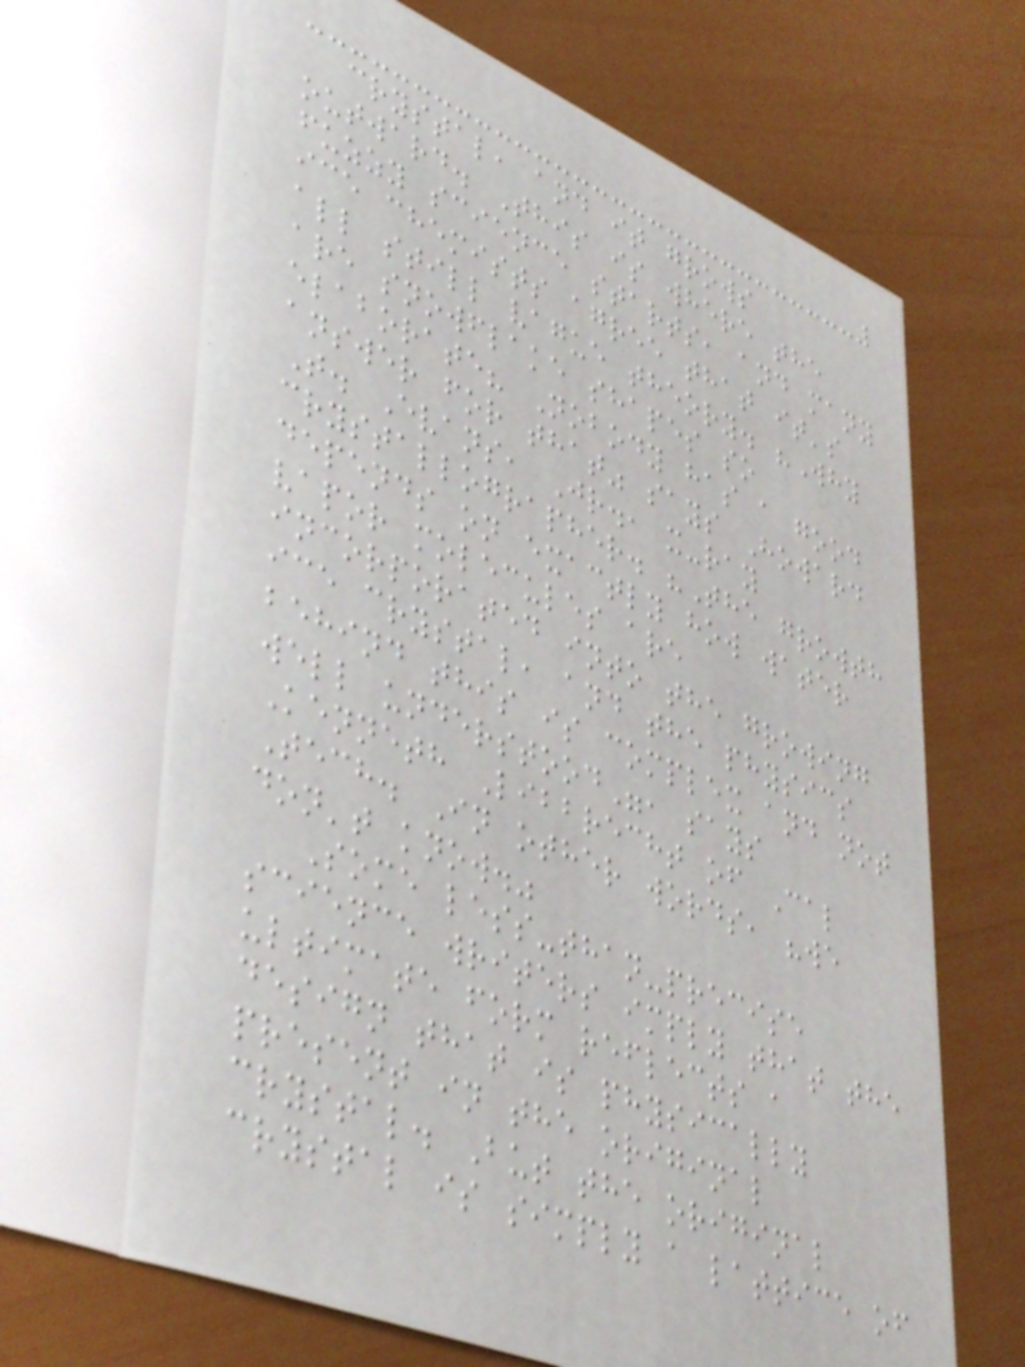crystal, and it grows
outward. This is where the
fuzzy science starts, and many
ice chemists agree that it's
all still vague theory. "Why
are snowflake shapes so
elaborate? Nobody has a good
answer for that" says Howard
T. Evans, Jr., x-ray
crystallographer. "The growth
depends on exactly how water
vapor molecules are
incorporated into the growing
ice crystal, and the physics
behind this is complex and not
well understood", says
Kenneth Libbrecht of Cal
Tech. In other words, "we
don't know."
Some less-than-precise
science writers imply that the
ultimate form reflects a
design that is physically
present in the original
crystal. But the original
crystal is simply a lattice of
